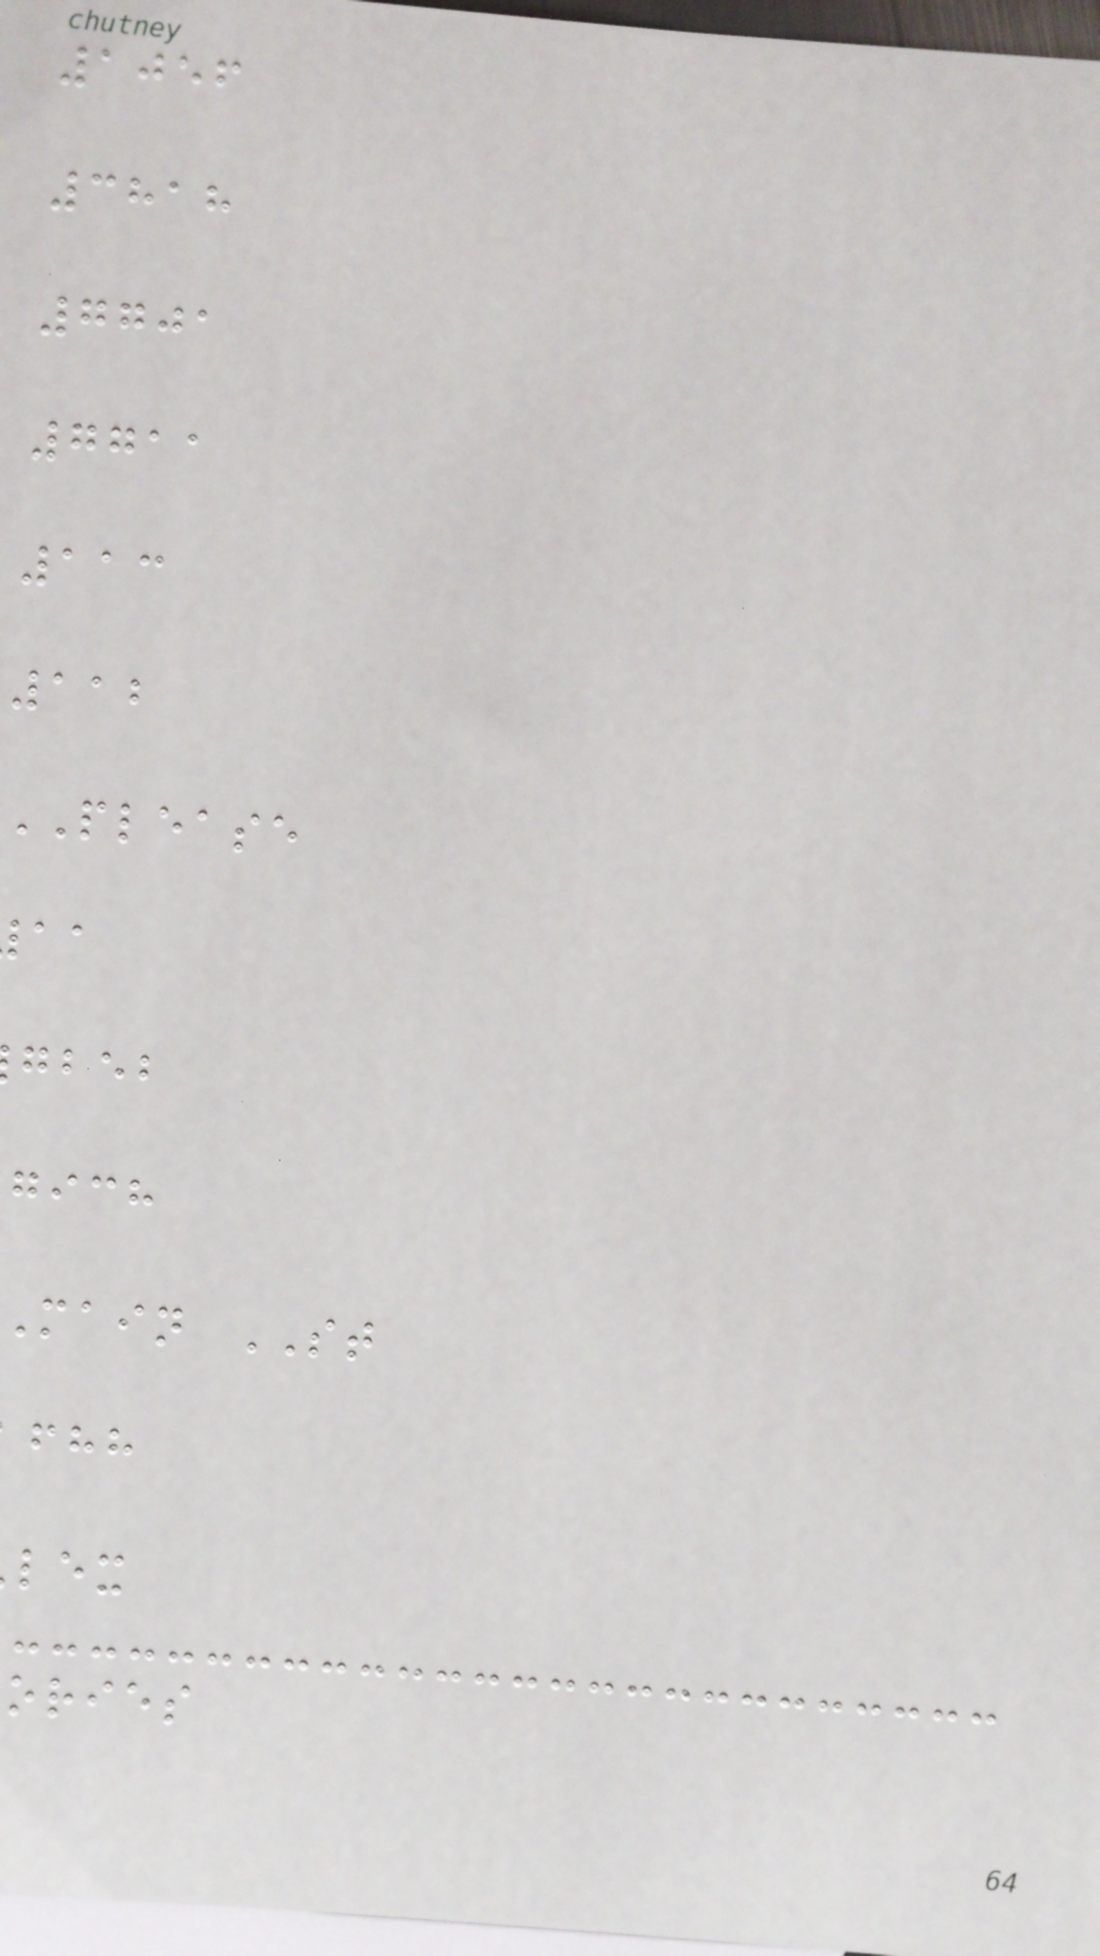1056
3818
7701
7711
113
112
PLEASE
gbeb
gich
main ST
ories
